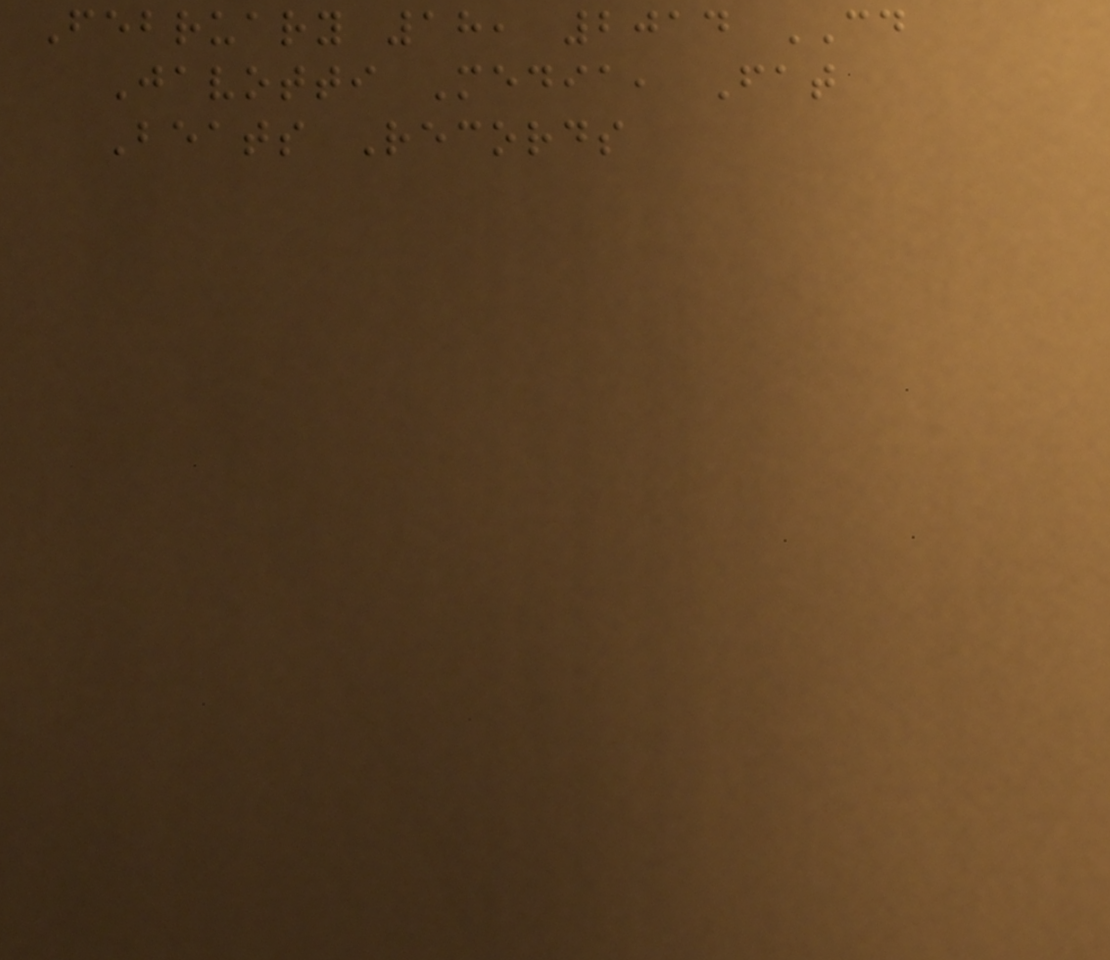February 18, 2014 CD
Javotti Media, Fat
Beats Records
